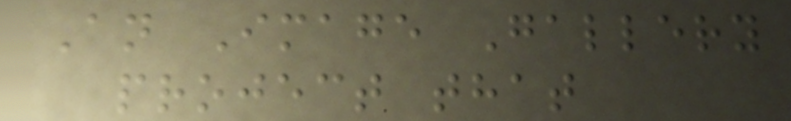An Image Gallery
project that
